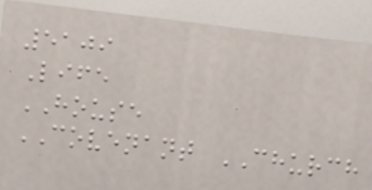5109
Life
HOUSE
COVENANT CHURCH
